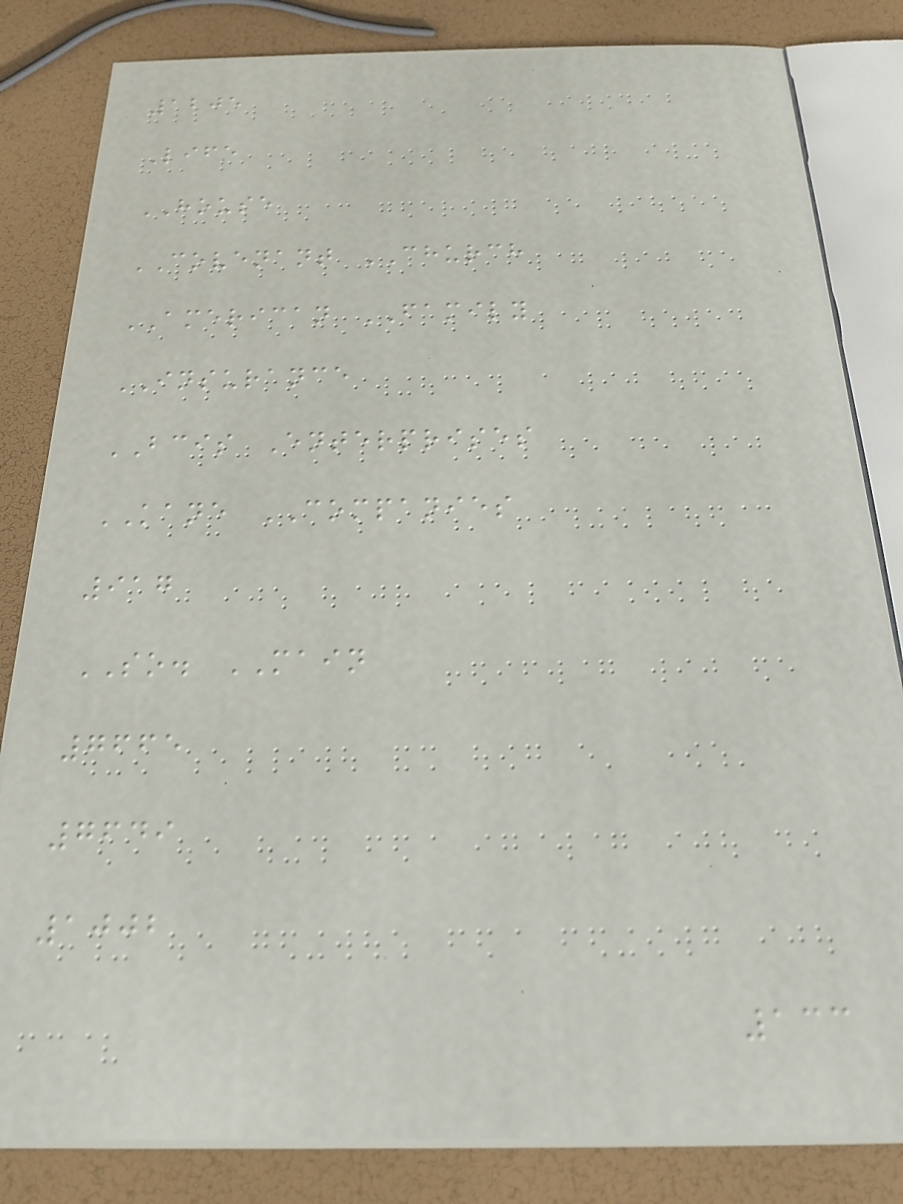1205
Life
HOUSE
COVENANT CHURCH
AMERICAN FAMILY
INSURANCE
BCIS Enterprises
KANE COMPANIES
917
SO. MAIN
7665
7649
1002
133
